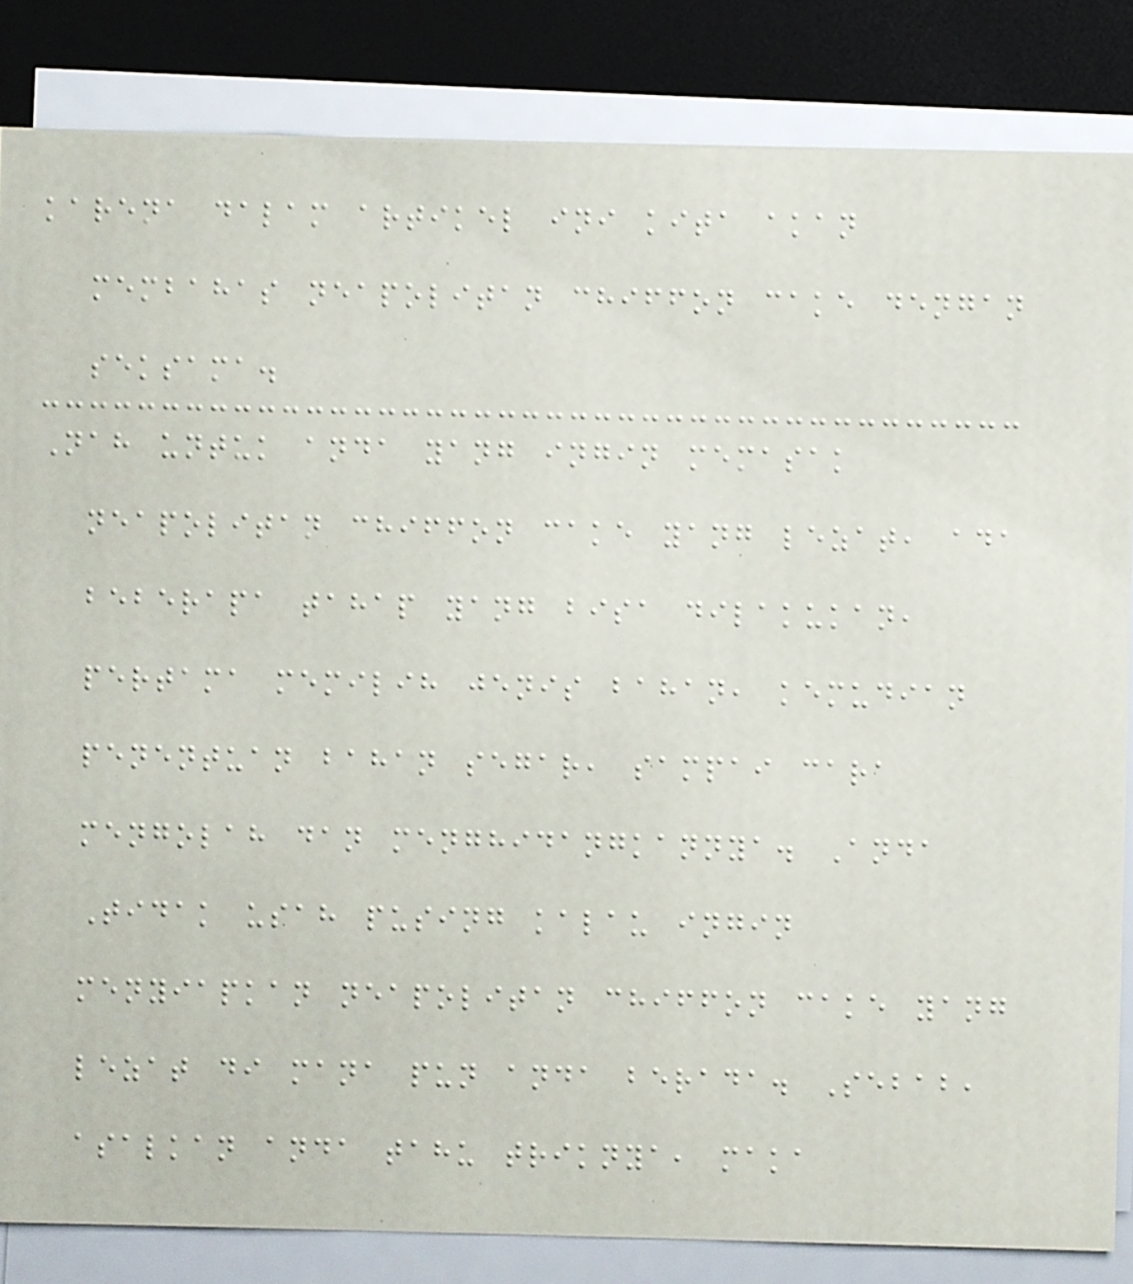karena dalam artikel ini kita akan
membahas neapolitan chiffon cake dengan
seksama.
Nah untuk anda yang ingin memasak
neapolitan chiffon cake yang lezat, ada
beberapa tahap yang bisa dilakukan,
pertama memilih jenis bahan, kemudian
penentuan bahan segar, sampai cara
mengolah dan menghidangkannya. Anda
Tidak usah pusing kalau ingin
menyiapkan neapolitan chiffon cake yang
lezat di mana pun anda berada. Sebab,
asalkan anda tahu triknya, maka
